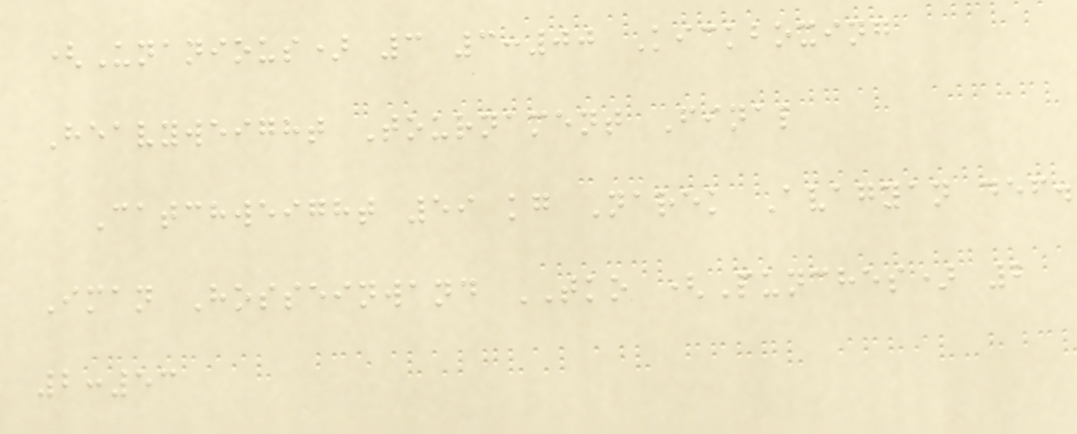(Unanious) 3 3:00 Kickboxing
Heavyweight Tournament Final
Catchweight 59 kg Narek Avagyan def.
Iman Hosseinwand TKO (Punches) 2
2:53
